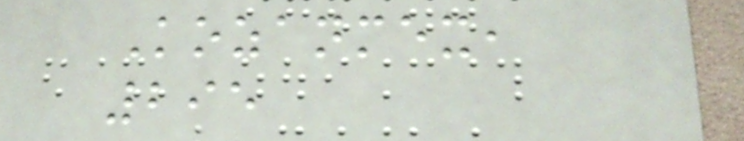Kozanmex,
295
